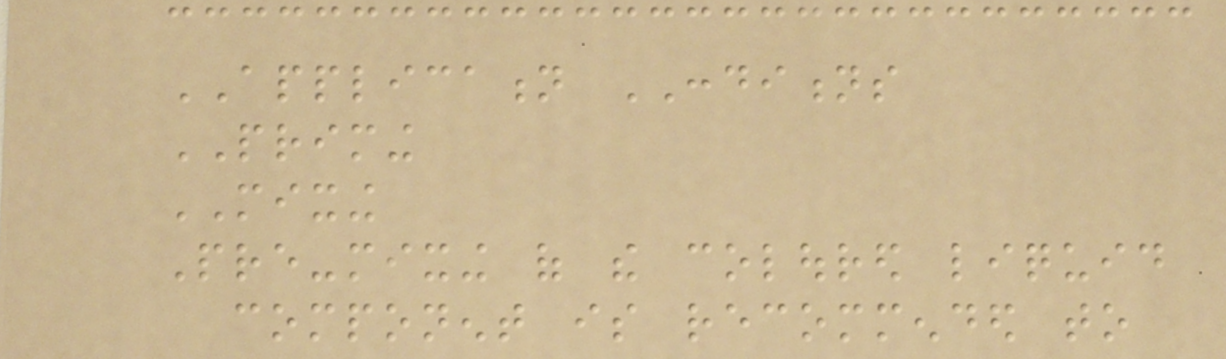APPLICATION CONDITIONS
PRIMING
MIXING
Pre-mixing of the coloured liquid
component is recommended to
